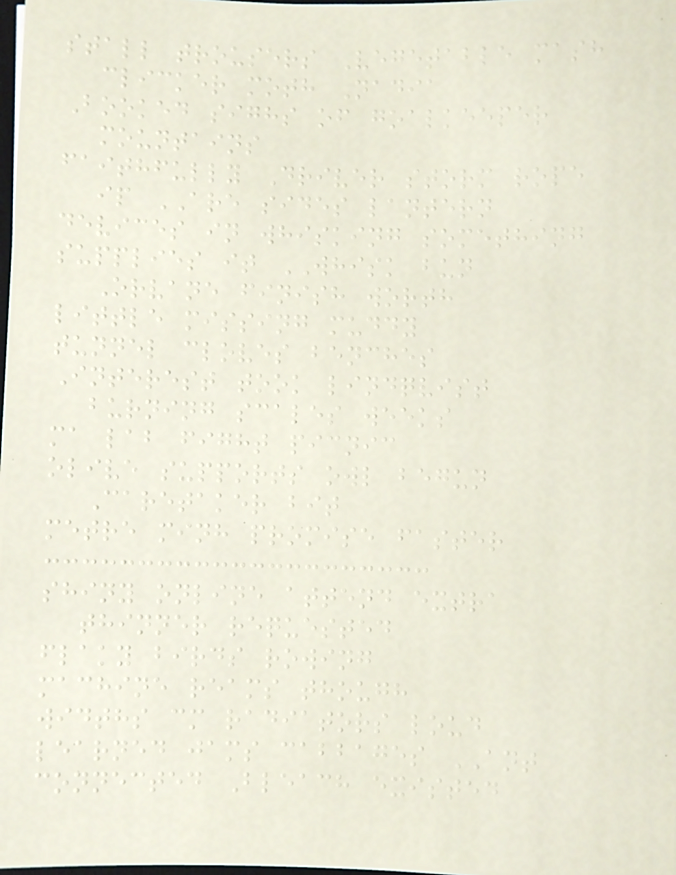stall trousers Vegetable mash
clicker moth Nadia
Booked sighs of goalkeeper
mountains
faithfully Driver storm rope
ip ARE sides lantern
devices in whisking something
supplies it WHISK bun
Orvane finish worth
little missing muddy
tunnel cloves benches
Interest took lindqvist
burning scales weeks
ma lab fight picnic
olive supports owl begun
Caretaker bit
metre minh promise faster
shiny online attend extra
thinner requested
flaky birds rowing
machine reams though
widths cm radiators loud
learned jams cabbages ANT
connected Bleach existed
